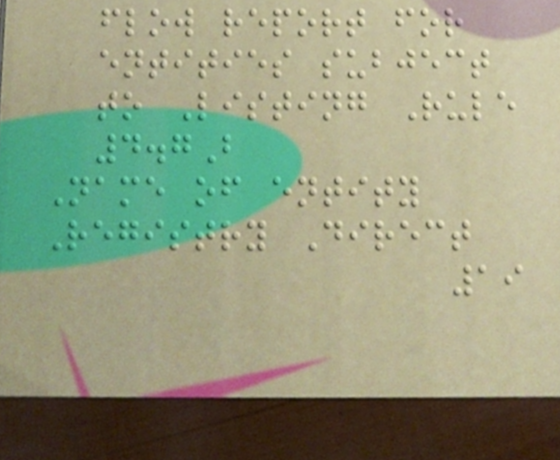flow report for
entities subject
to Listing Rule
4.7B
Name of entity
Registry Direct
19
